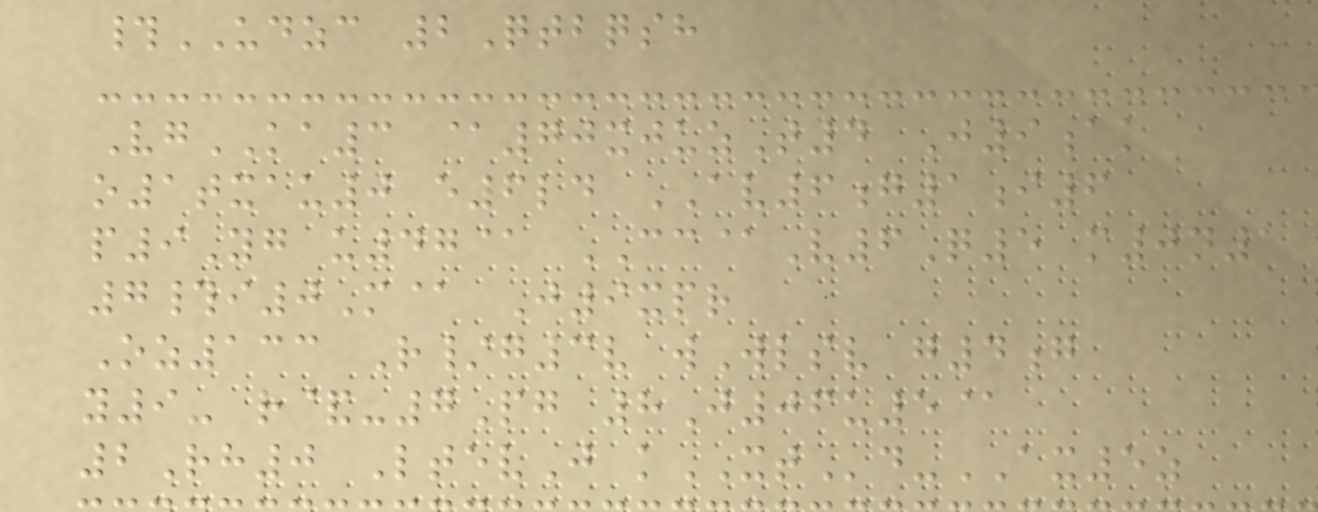#UDZC 2Qtbqsh
VgKA3 @70xjuzT4 J9ak
o1txau0 e6ld AV6g1i6
p9Yg u47@ CC@V6Q5 m0n1
7#i0M@ J9xpr
Oz133 R/g3v wWlsv g4g
y9- r&-7Pg 8J06u5@
2Rh0 LtevJ kXTd-AX5z
